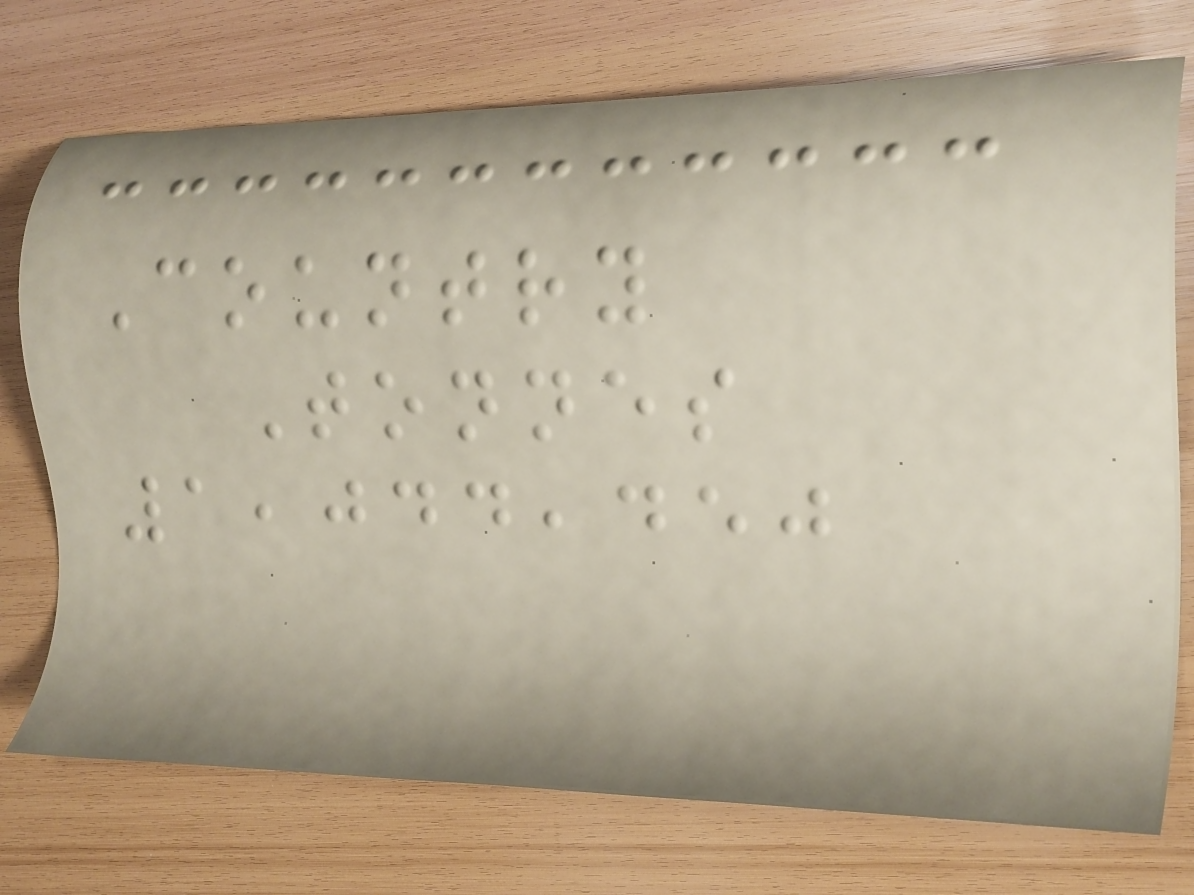Country
Tonnes
1,044,450
